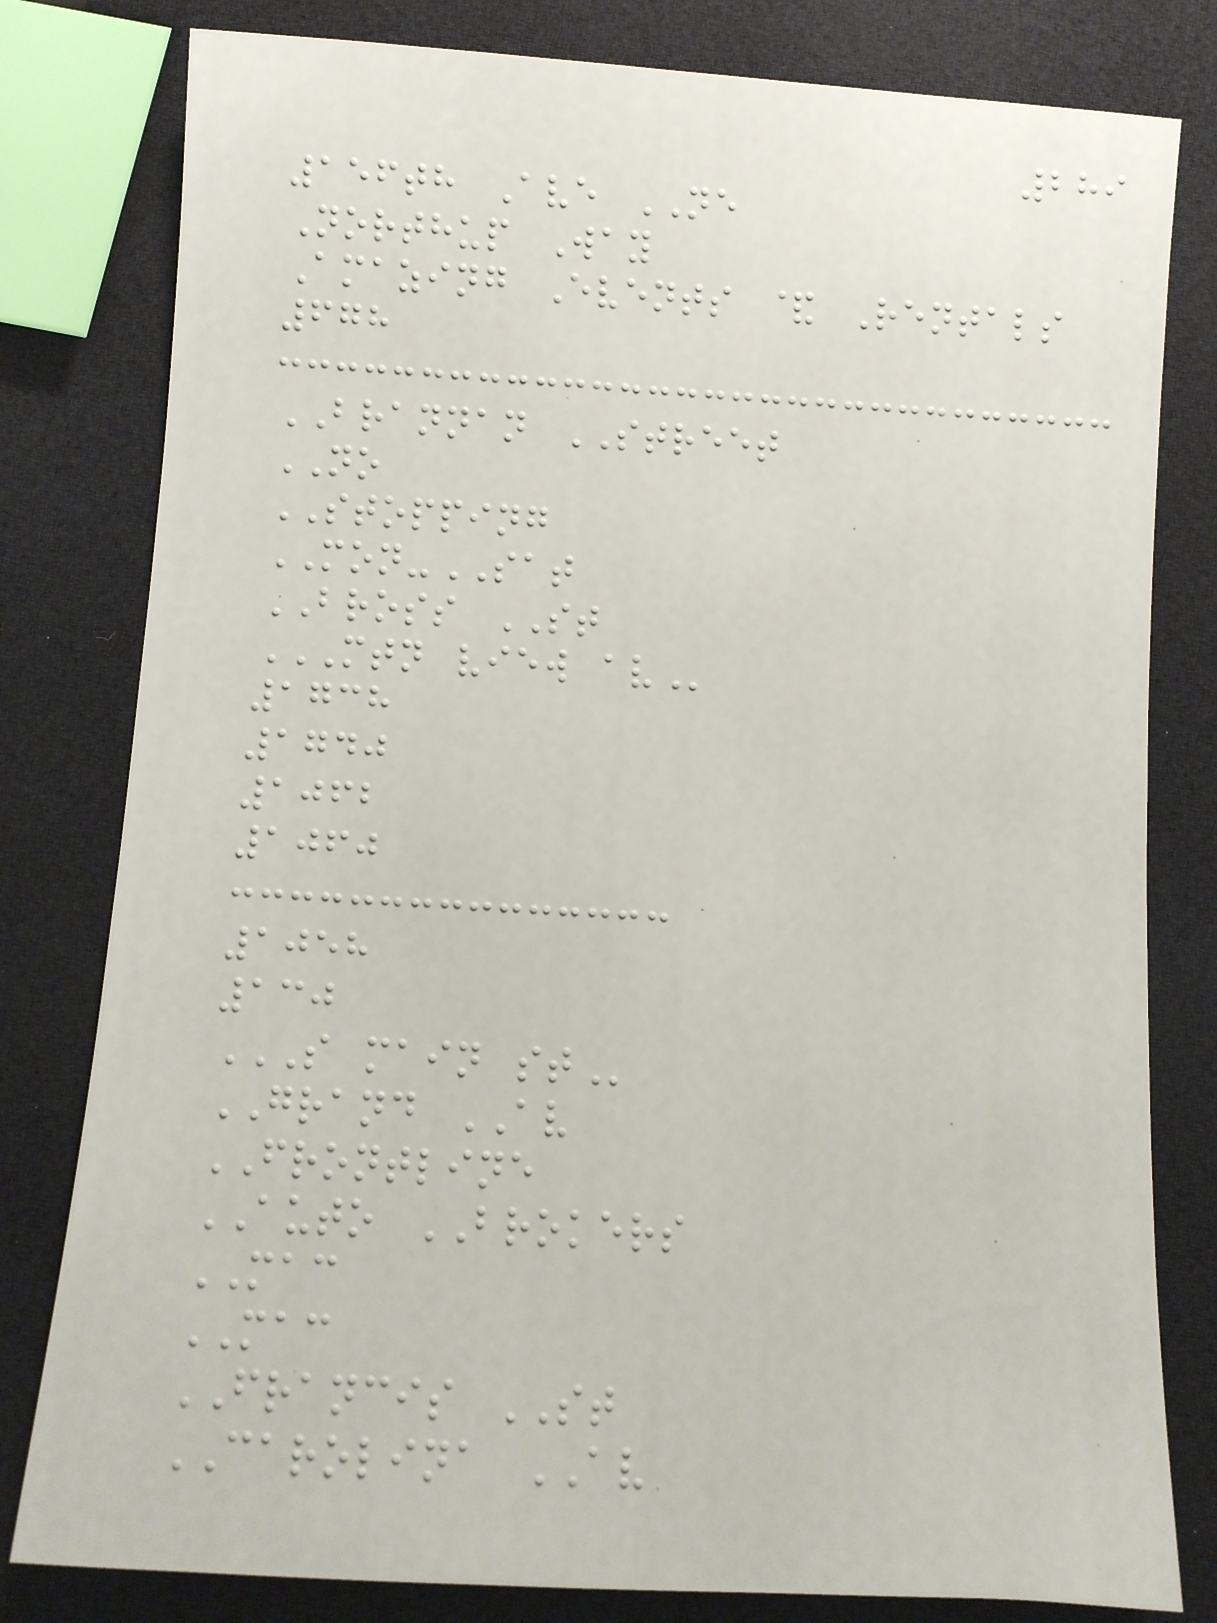289
156th Ave NE
Northup Way
Amazing Events & Rentals
678
BRANNAN STREET
NO
STOPPING
MON-SAT
BROSS ST
MTN VIEW AV
1738
1740
1062
1060
1058
130
S MAIN ST
GRAND AV
FRONTLINE
AUTO BROKERS
MAC
MAC
FRANCIS ST
CAROLINA AV
